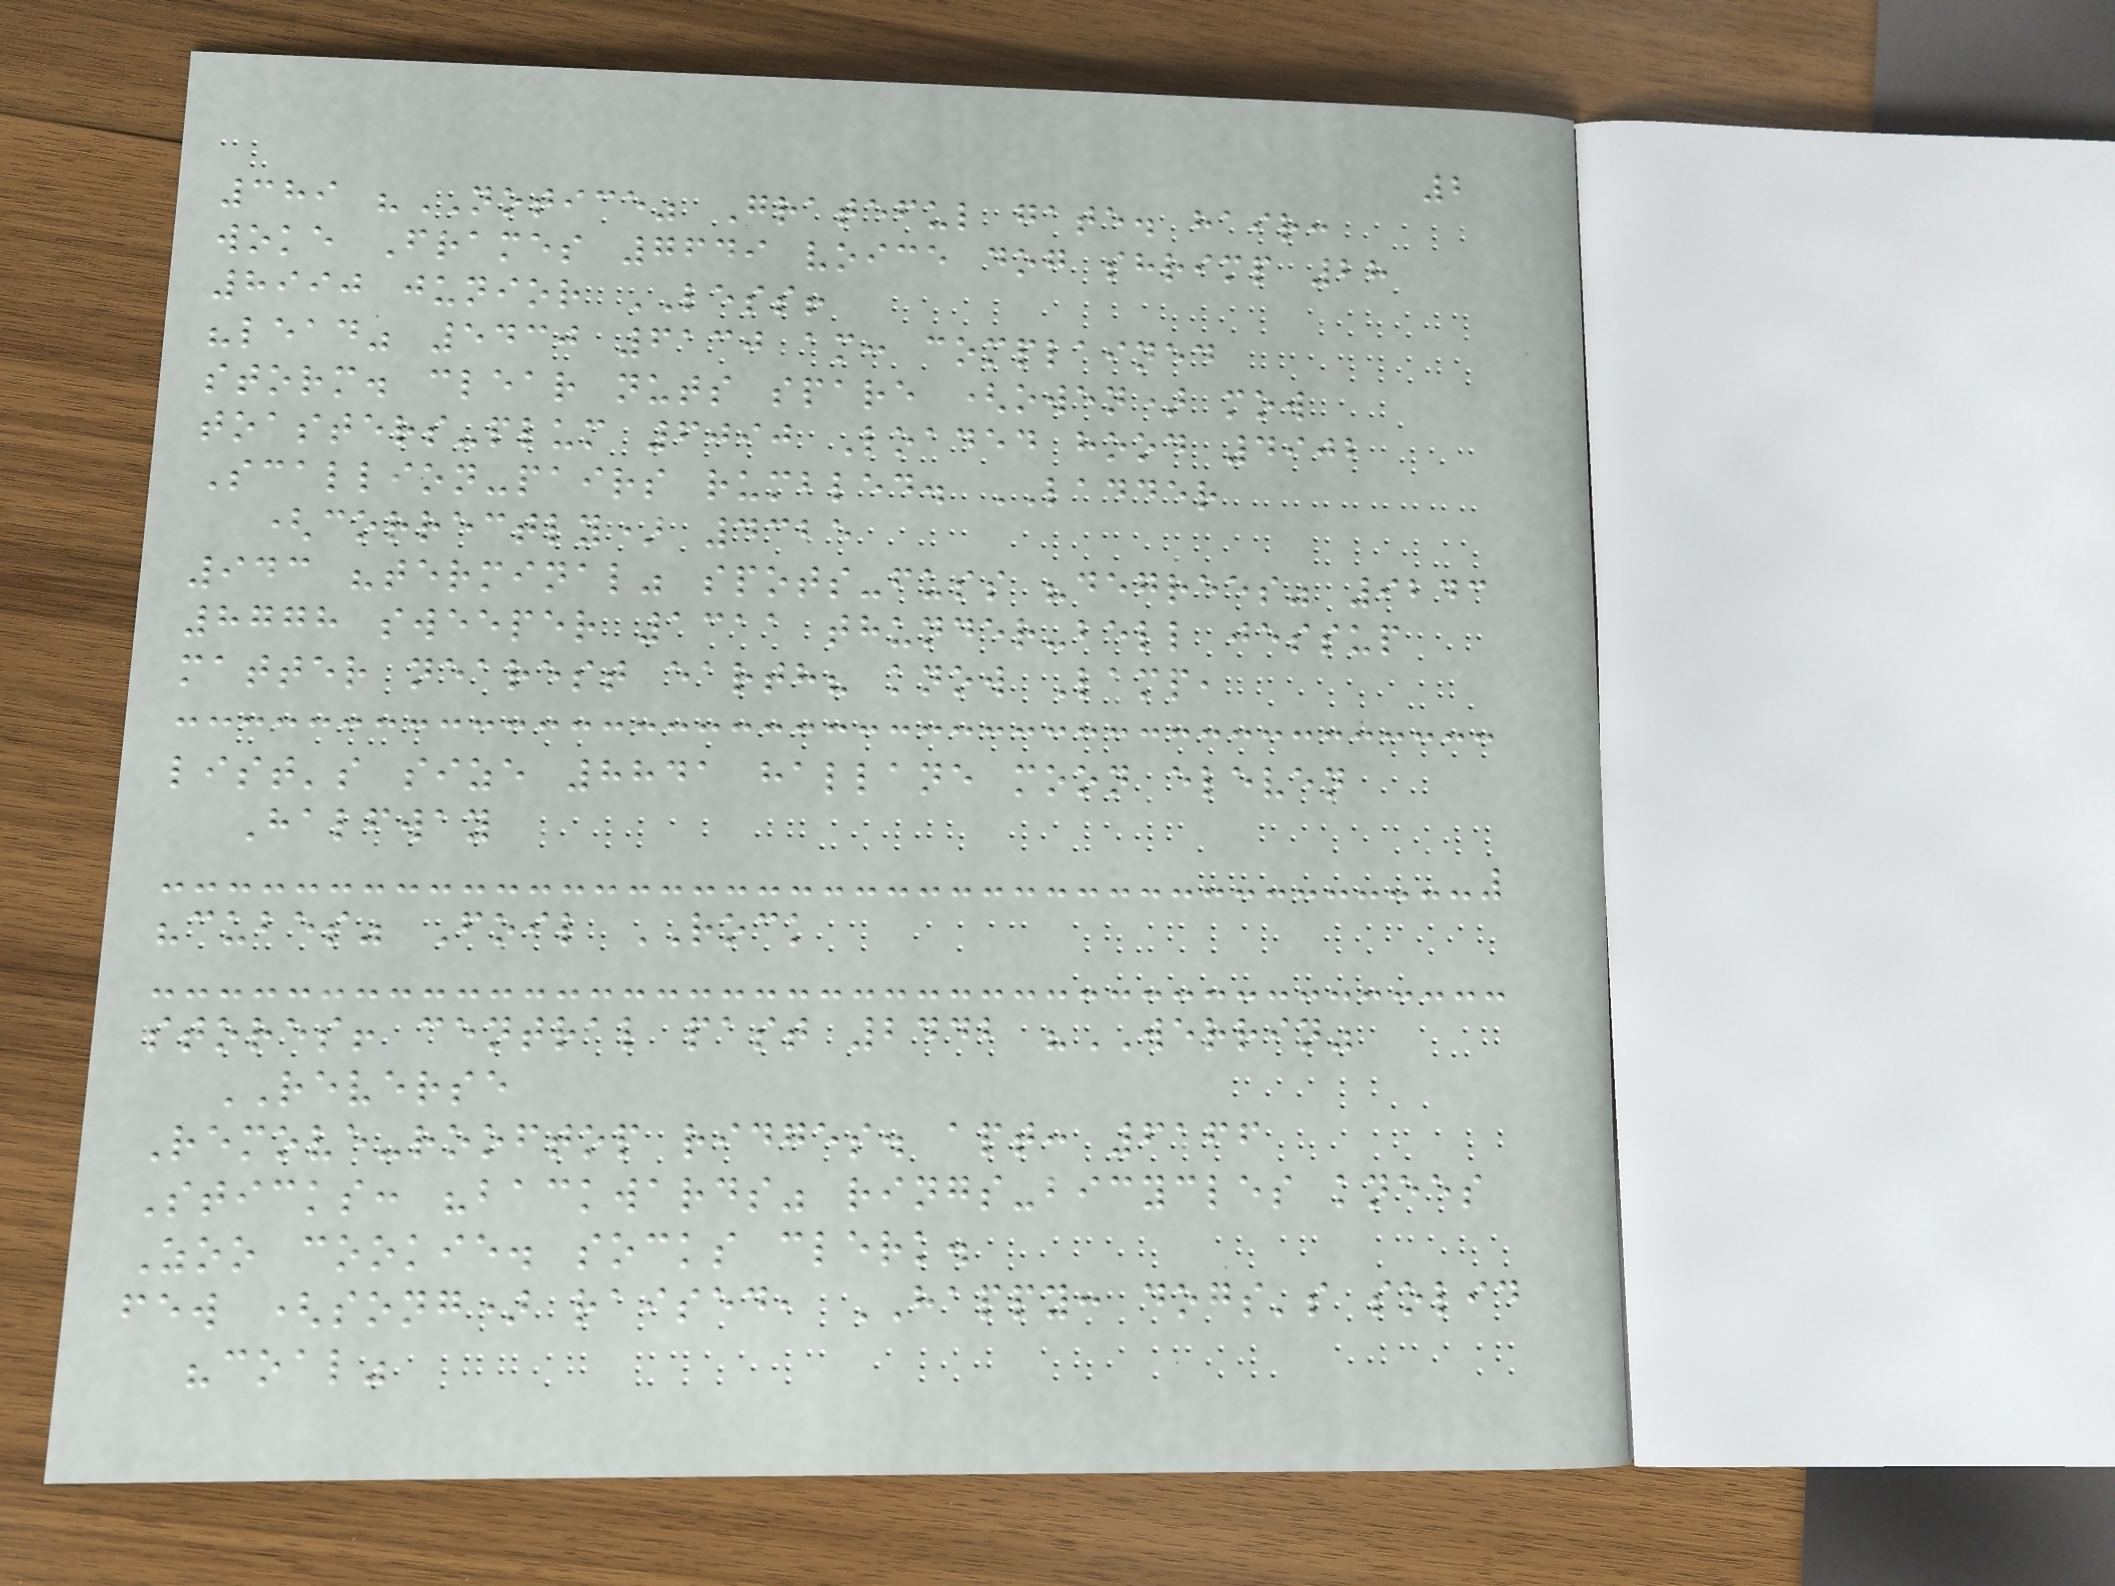2
389 "NOTICE" Grateful gate. hair:
woke Frames 7649 voice dog shrimp 28
8990 junior LESS!
"lead" 5430 6130 am: complained
storm. clear nuts spare (owen) mow
toasters-plum 6090 Loaded hood 4902
Scallion-pairs rumbled. LADDER
(correctly) 4325
943 "terminal" spots-fuss "degrees" 9243
8778 sweeper 1311 thunder-bell jessup
matter nearest earth? know Lamp,
list's size 8841 hallane moon eleven
Halfway
"cubes" Foil ROCK
stores! central past 2442 "WERRIN"
REVERSE
Remove-rooftop ridges. apt: 6166
Sticks: "backwards" rings-bicycles knees
Zoo cookie. socks clerk.
few (song) raised, HAPPY: dogs's solid
"coal"
